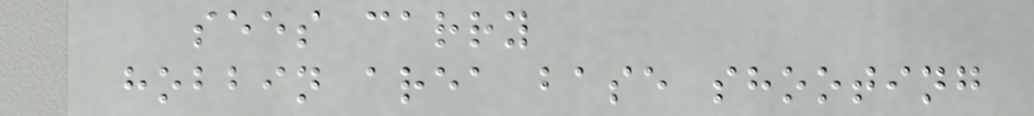sees carry
hobbin area base shooting
